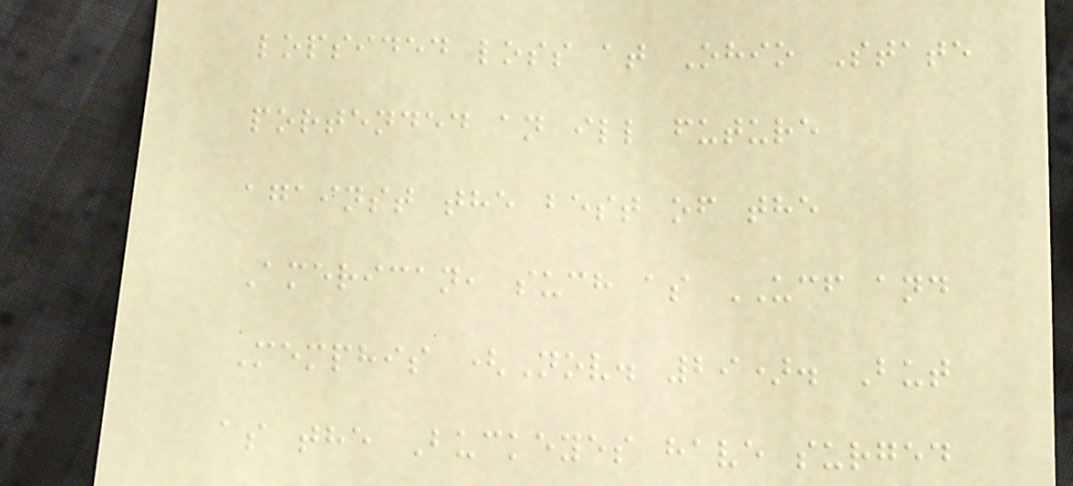lopsided loss at Ohio State
portended an ill future
against the best of the
American, such as UCF and
Memphis (Nov. 29). But
as the Buckeyes have surged
